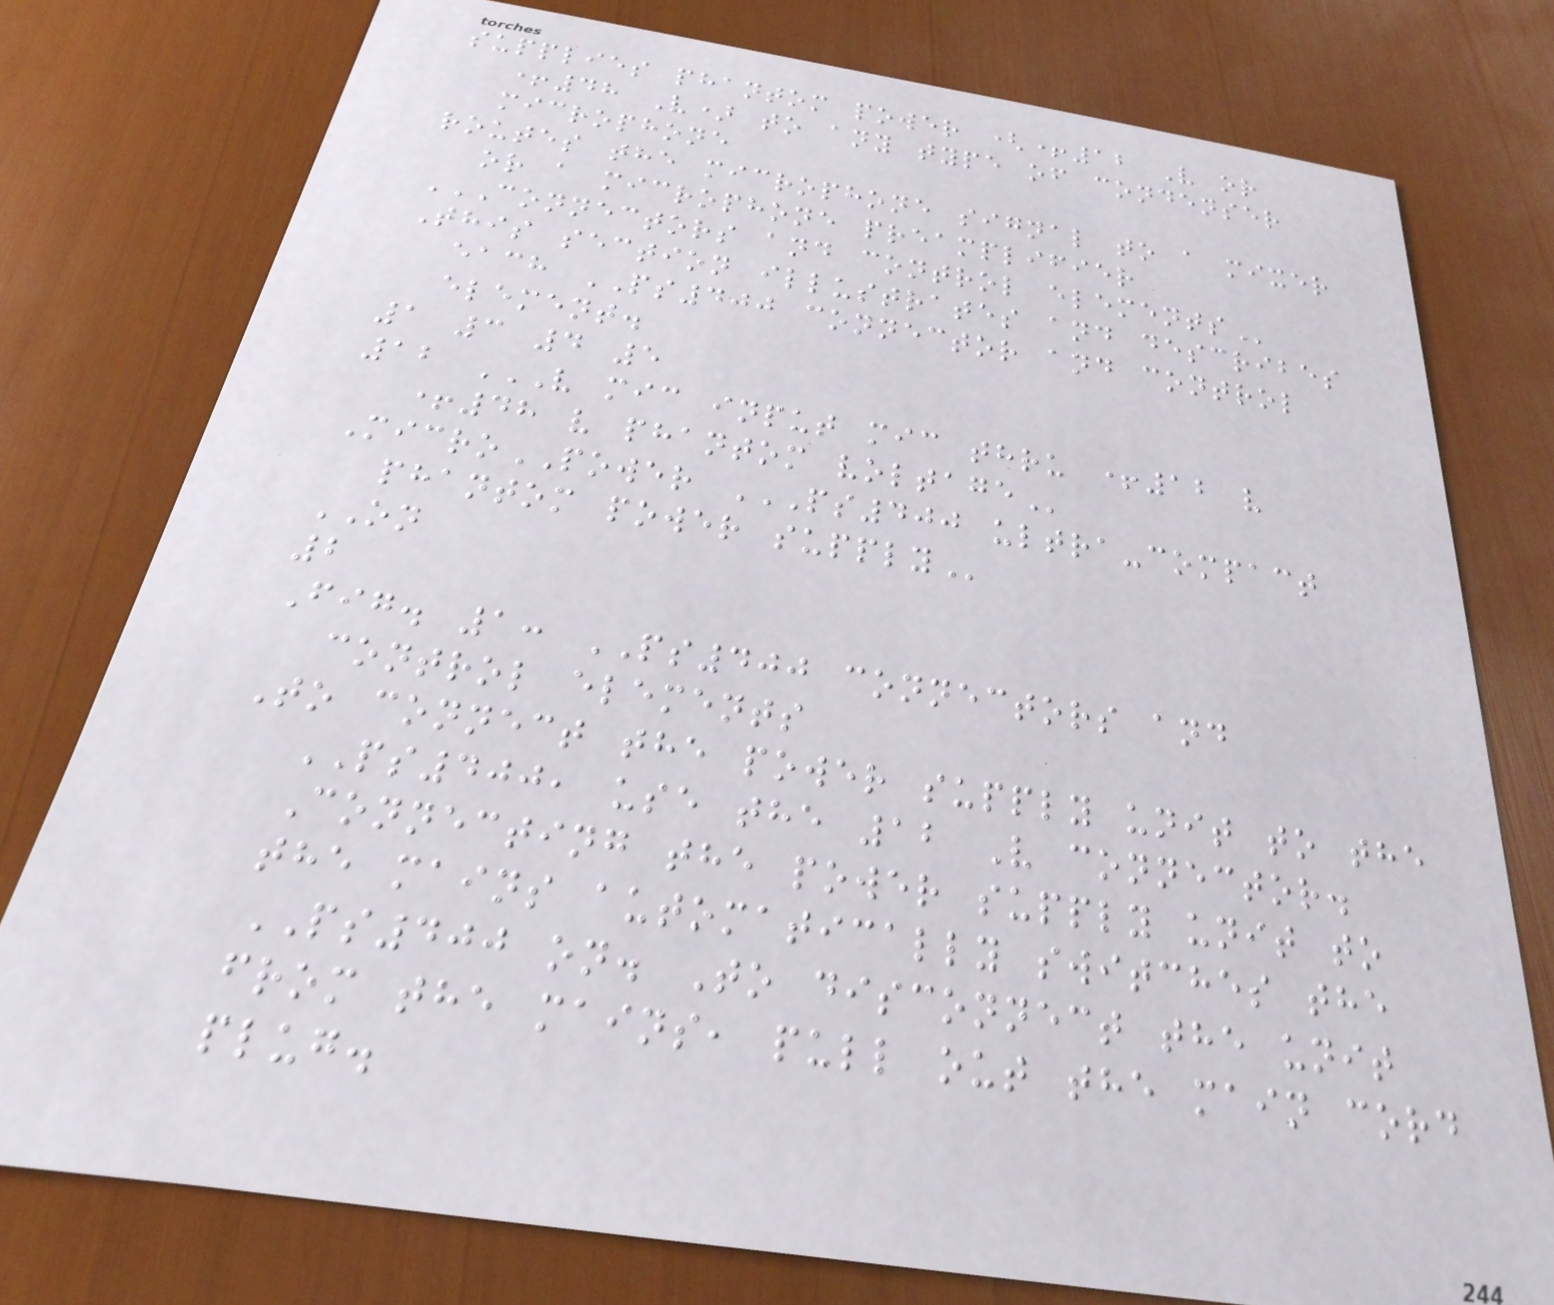supplies phantom power (+12 V or
+48 V) to any type of condenser
microphone
routes the microphone signal to a mixer
or a microphone preamplifier
CONNECTORS AND CONTROL ELEMENTS
This section illustrates and describes
each PS400 connector and control
element.
1 3 4 5
12 V MIC INPUT MIC THRU +12 V
+48 V PHANTOM VOLTAGE
MicroPOWER PS400 ULTRA-COMPACT
PHANTOM POWER SUPPLY
ON
2
Fig. 1: PS400 connectors and
control elements
To connect the power supply unit to the
PS400, use the 12 V connector.
Connecting the power supply unit to
the mains automatically switches the
PS400 on. To disconnect the unit
from the mains, pull out the main cord
plug.
